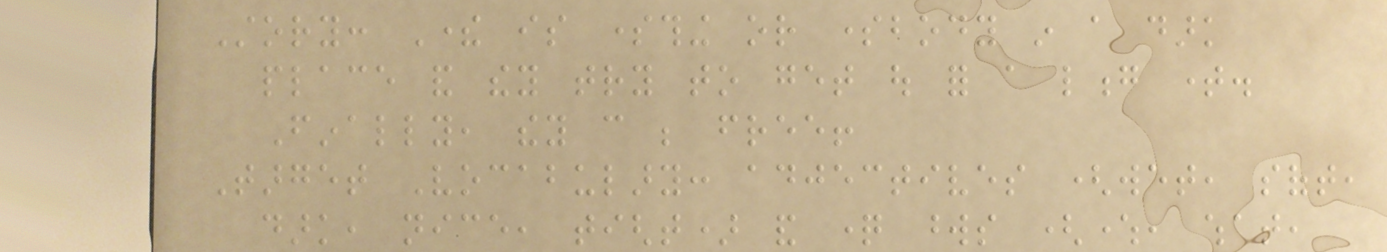Story: There is something or somebody in a dark
place and they try to get out for a long time.
Finally, they can be free!
Target Vocabulary: adjectives (wet, soft,
dark, nice, tight) and question words (where, what,
